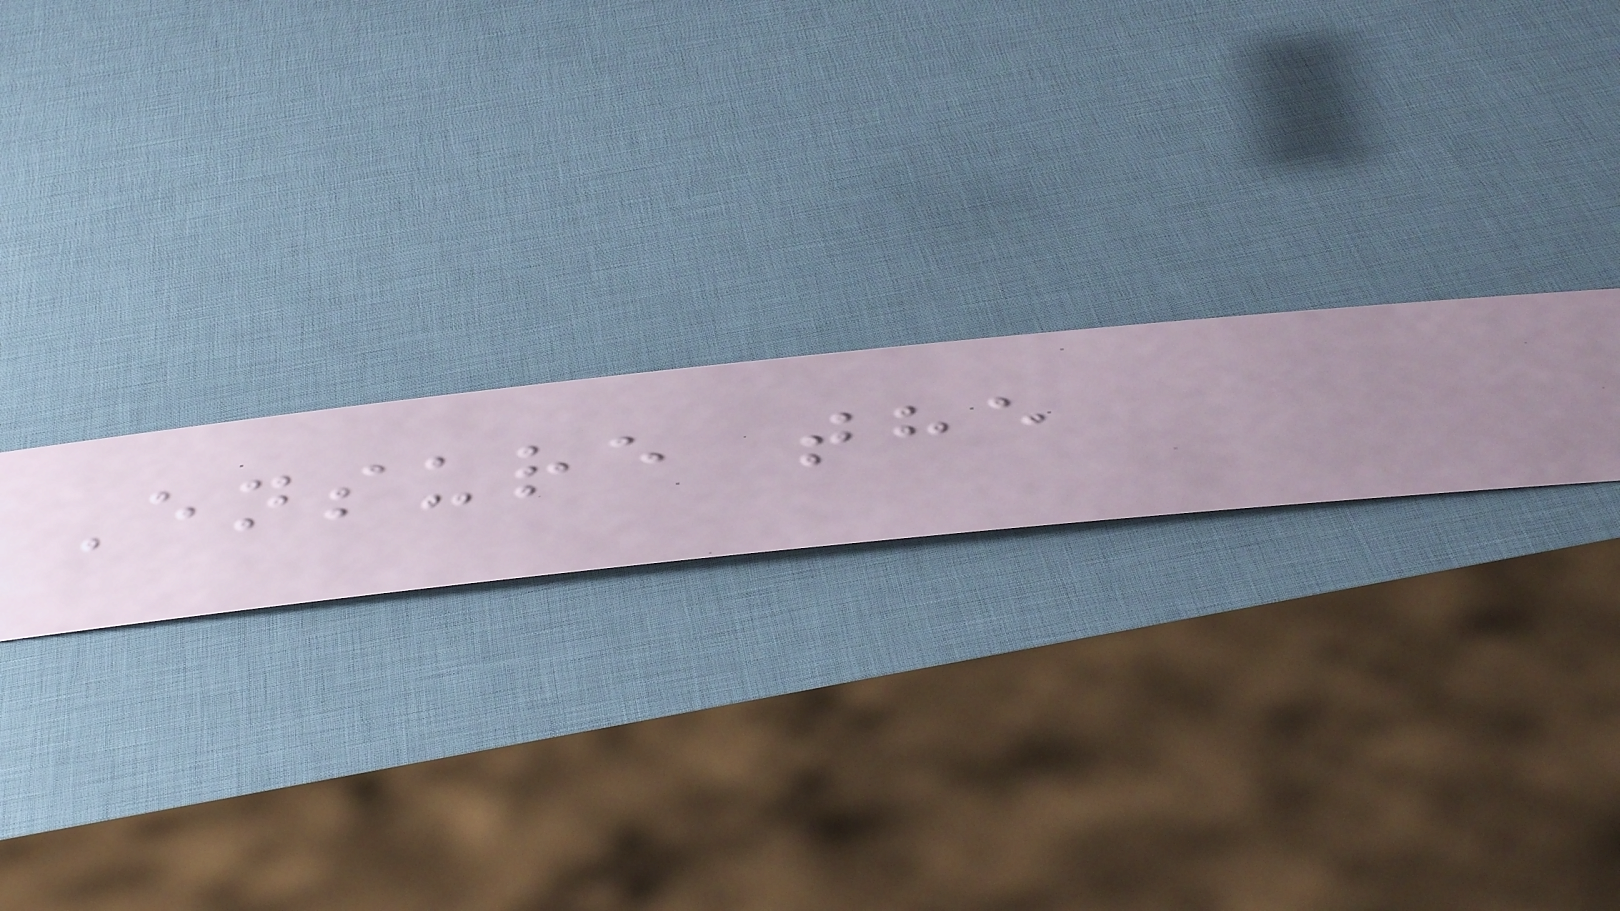Ensure the
